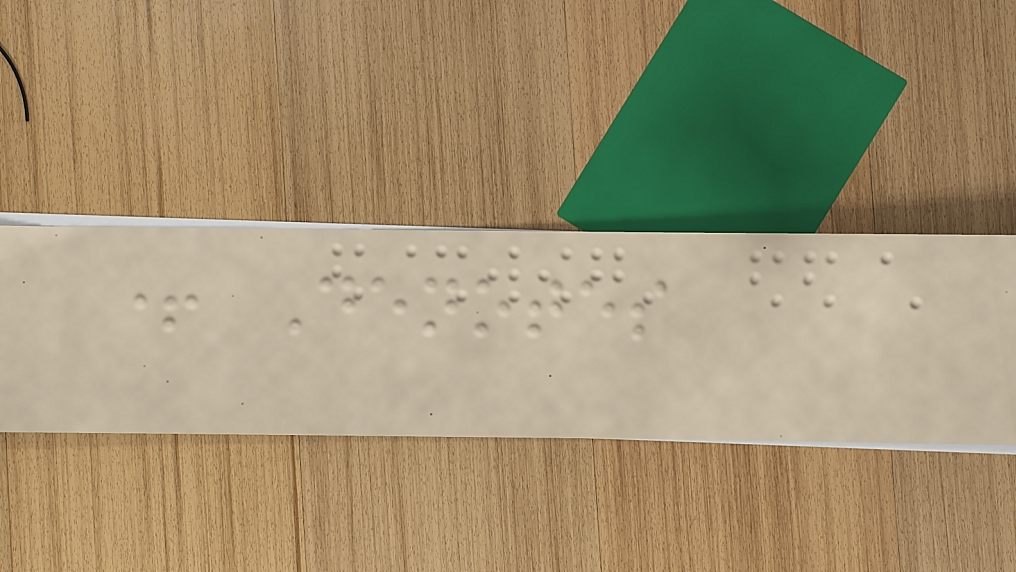+ Denotes
